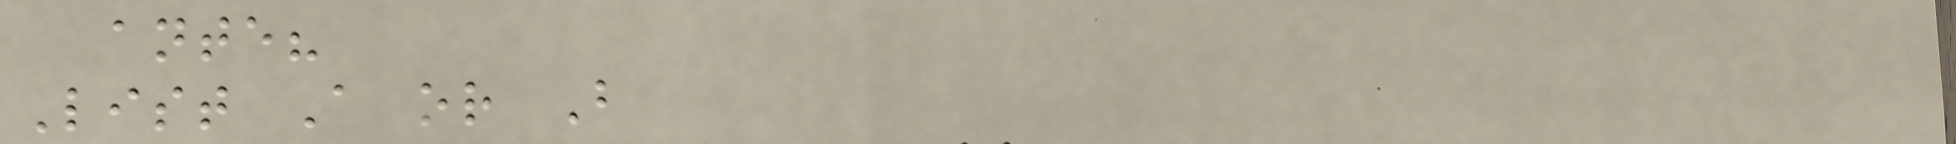ante?
List A or B
